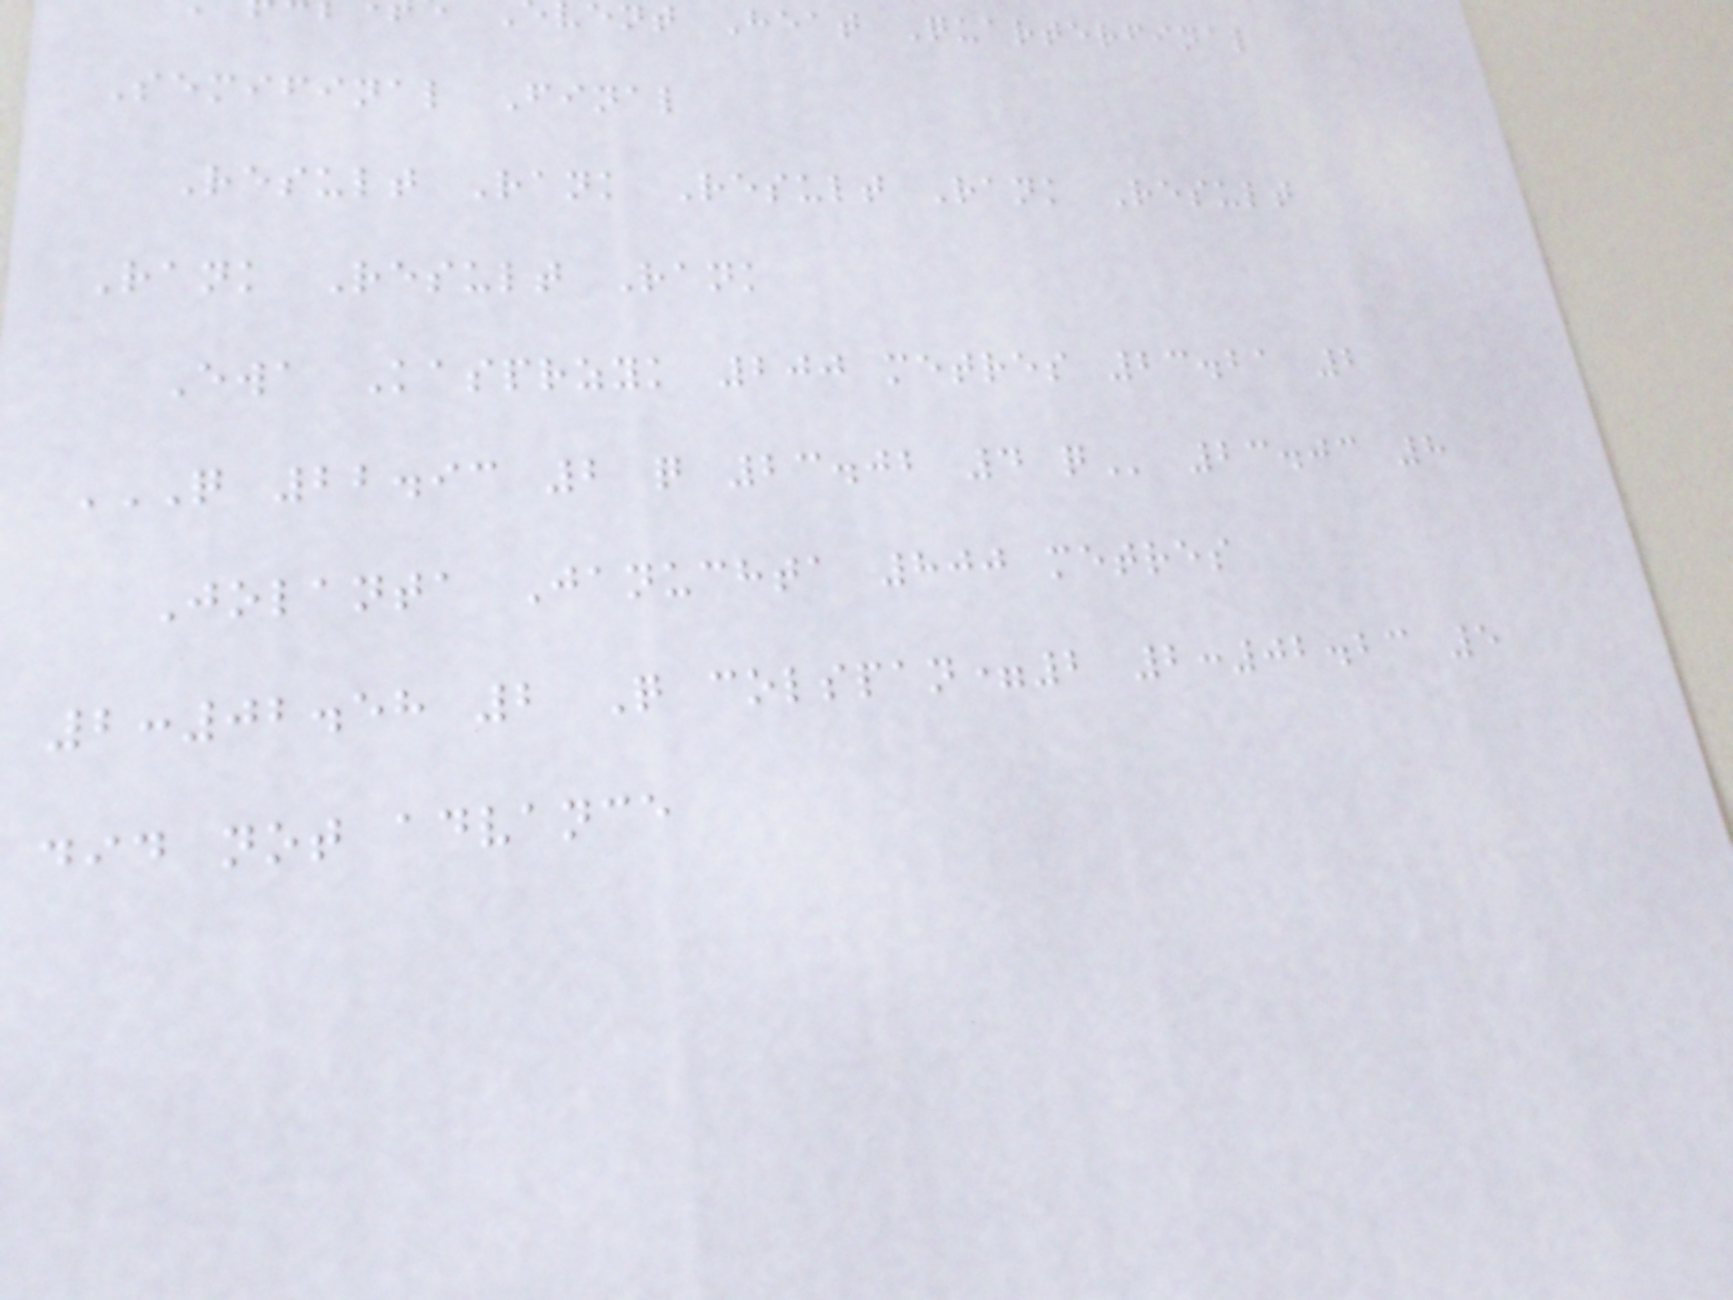ent Heat Quarterfinal
Semifinal Final
Result Rank Result Rank Result
Rank Result Rank
Ewa Kasprzyk 200 metres 23.21 2
Q 22.93 2 Q 23.02 4 Q 23.03 8
Jolanta Januchta 800 metres
2:02.58 2 Q colspan=2 2:02.23 5
did not advance
